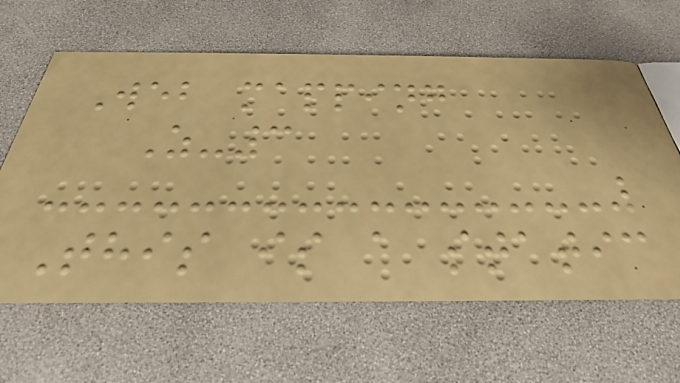Web mapping
Z-3
This is a static
